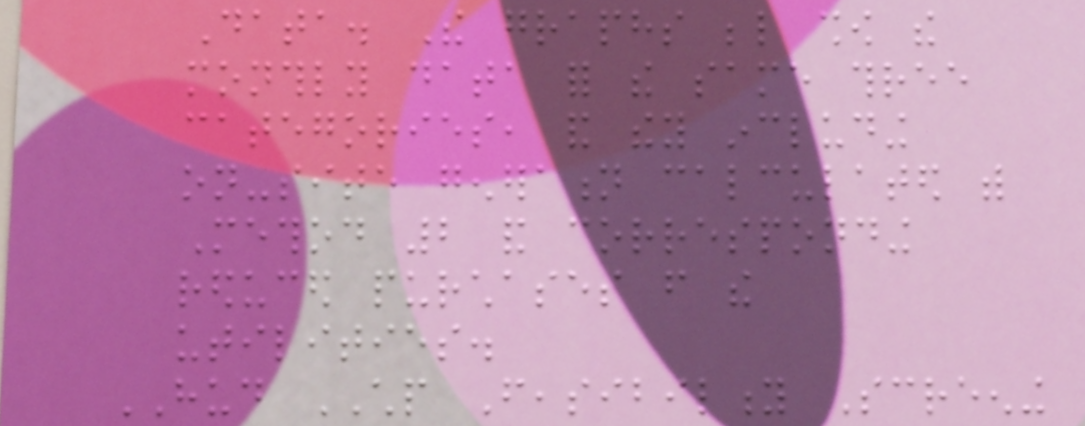Data. The graphs below show the
monthly data for the same three
categories, and they including
on-site generation calculated with
Method 2 and corresponding
reduced purchases from the
utilities.
HUD CHP Feasibility Screening
